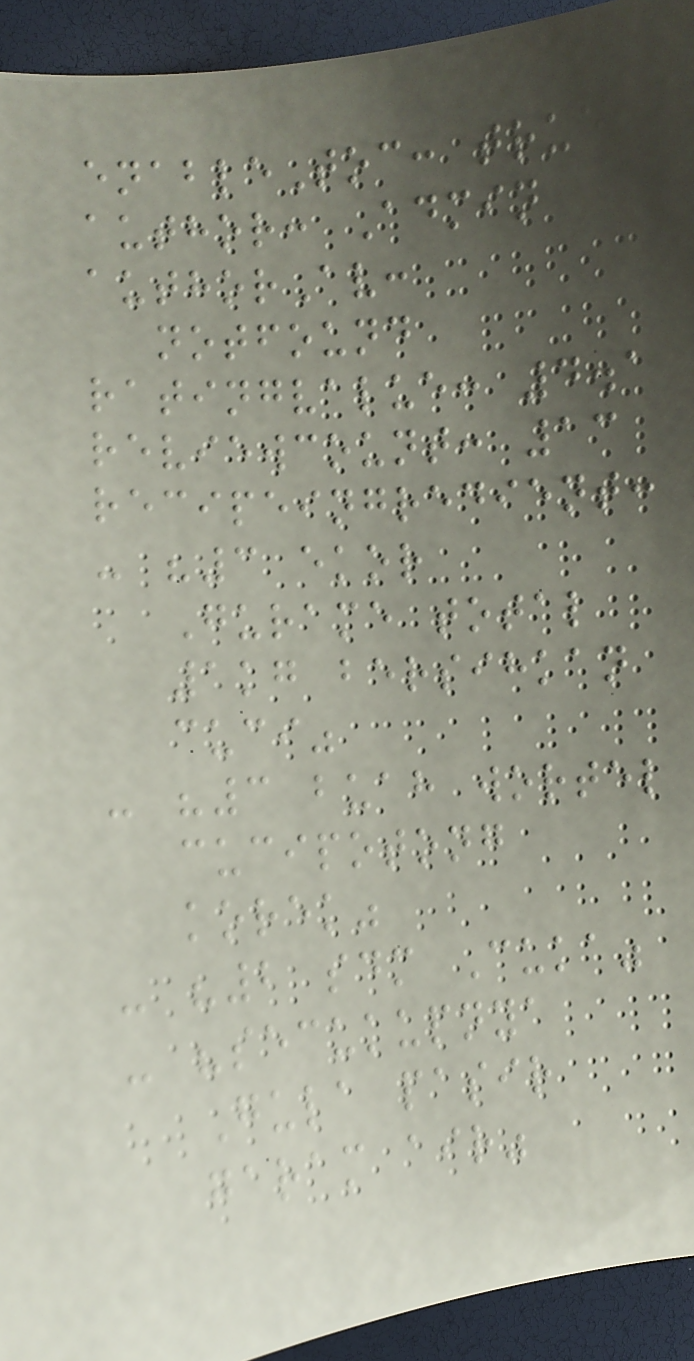enableToc: true
author: Admin
authorAv:
notfound
ratingvalue: 4.1
reviewcount: 13
recipeingredient:
- "3 ekor
Gurame total
1kg bersihkan
cuci"
- "3 buah wortel
cucipotong
korek"
- "2 sdm Cuka"
- "secukupnya
Gula pasir
garam air"
